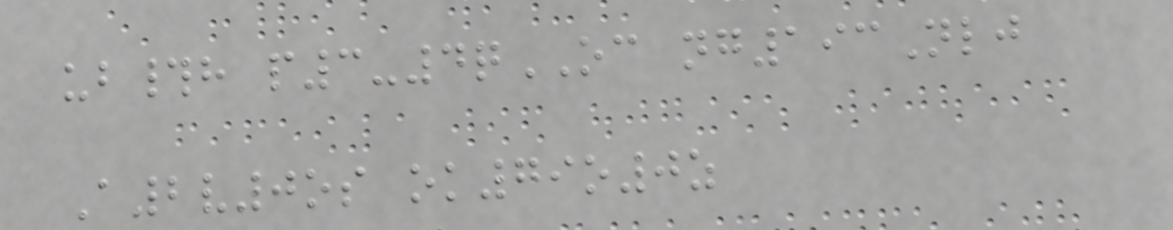ub#h p3-4qOC ng193Nlj
A2v0os ok79o0z
